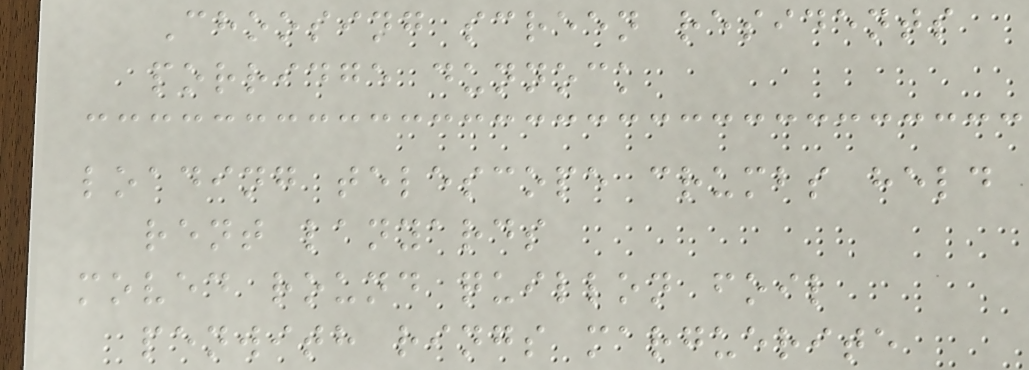Choosing screen residents
porridge dunnock
loading telescope crumbs held
rent lanyards
moved round quillon foil
penwith rings marguerite
